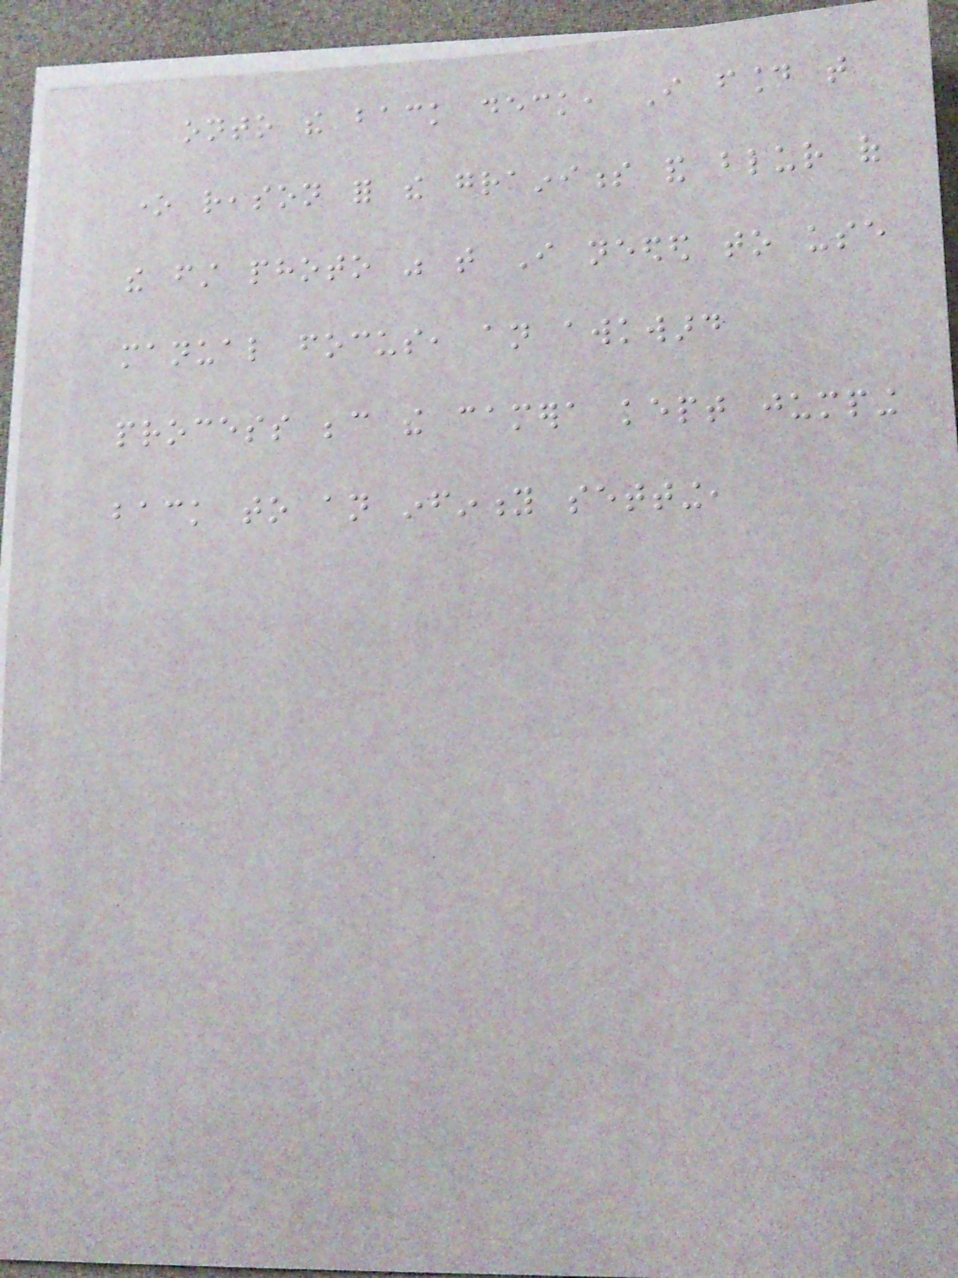onto the back deck, I found that
one reason for the graininess and blur of
the first photo was that I needed to use
manual focus, an awkward
process because the camera kept jumping
back to an infinity setting,
